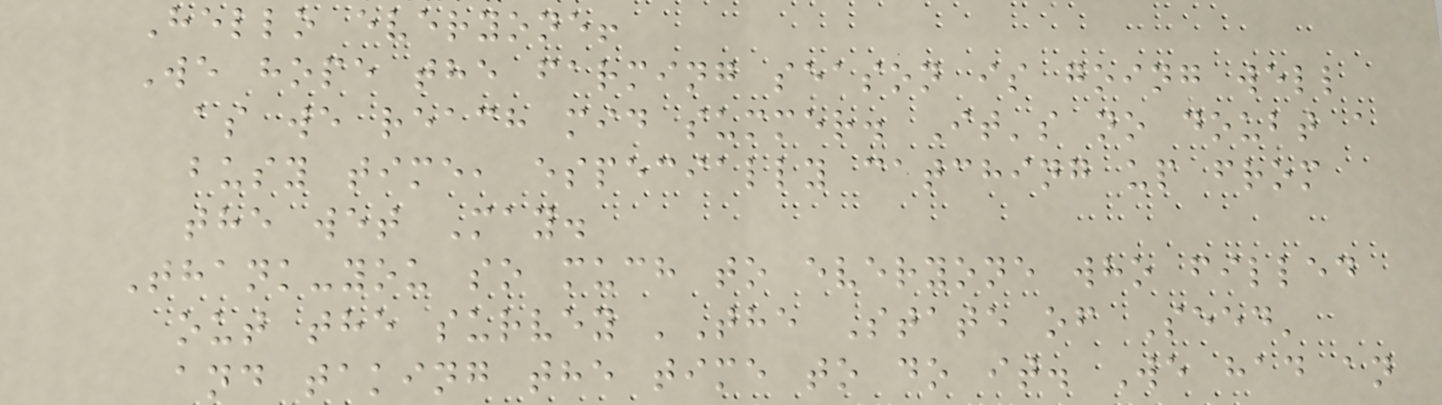Hello everyone!
We hope the farming season is going well
as we reach mid summer. It's no doubt a
busy time, especially catching up from
the wet May.
Thank-you so much to everyone who filled
out the survey 'The State of Seed'
and taking the time to do it. We had an
